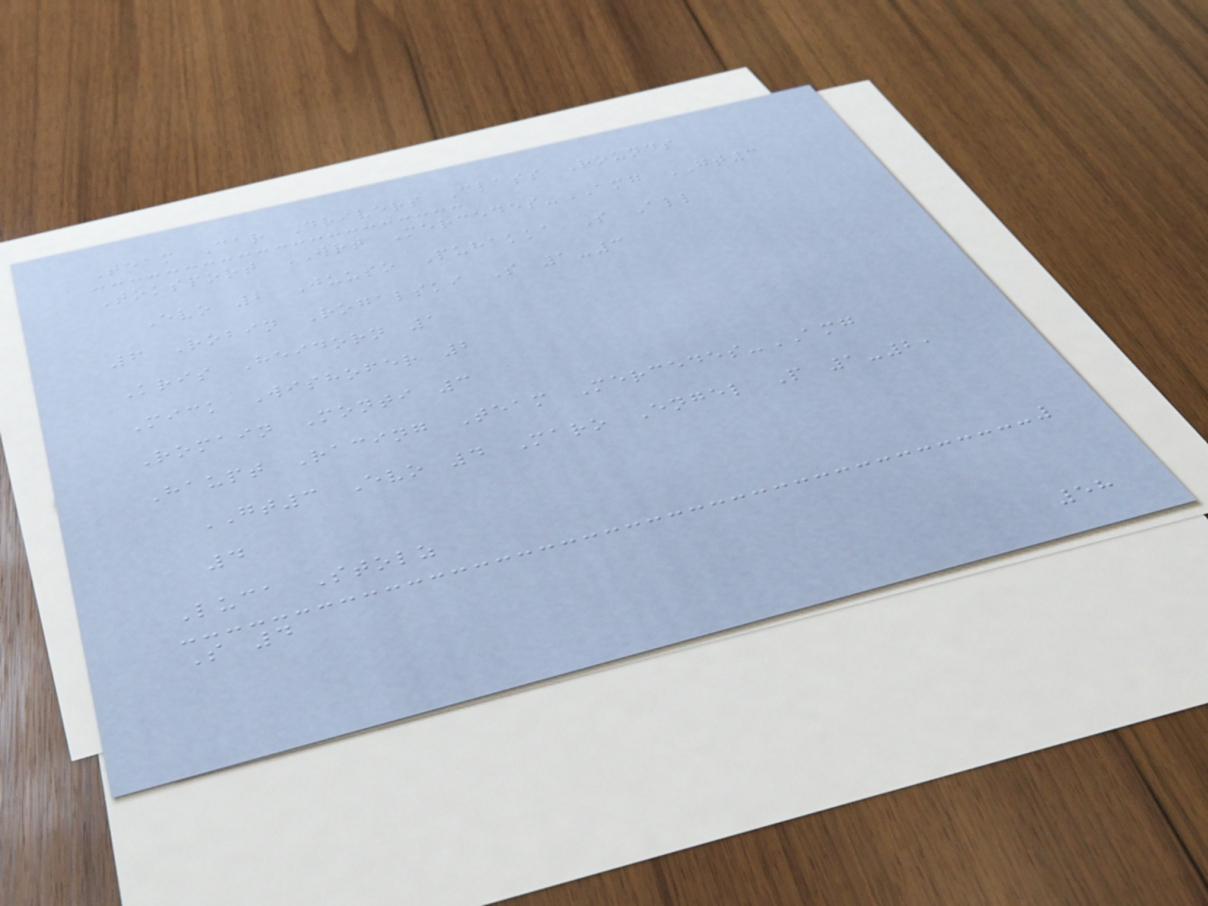Team Car Drivers Class Rounds
Toksport WRT Mercedes-AMG GT3
Evo 2 Juuso Puhakka S All
6 Robin Rogalski S 1-3
Kris Heidorn 1
Mick Wishofer 2
Romain Monti 3
Haupt Racing Team Mercedes-AMG
GT3 Evo 4 Maro Engel P 1-2,
4
Luca Stolz
S 4
58
